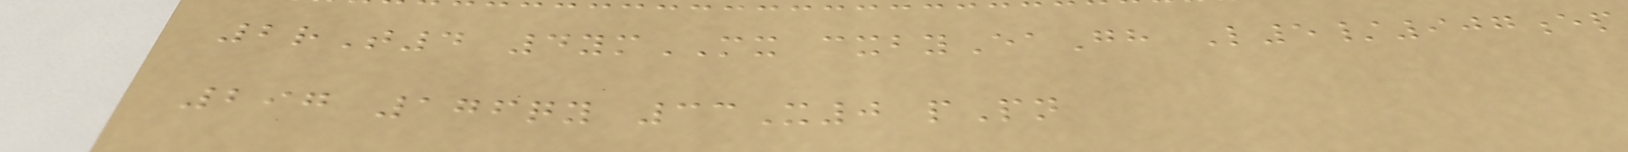2rT4 4ymMX cxbyEaGh L5/907ep
297 176qy 33X0 pPn
